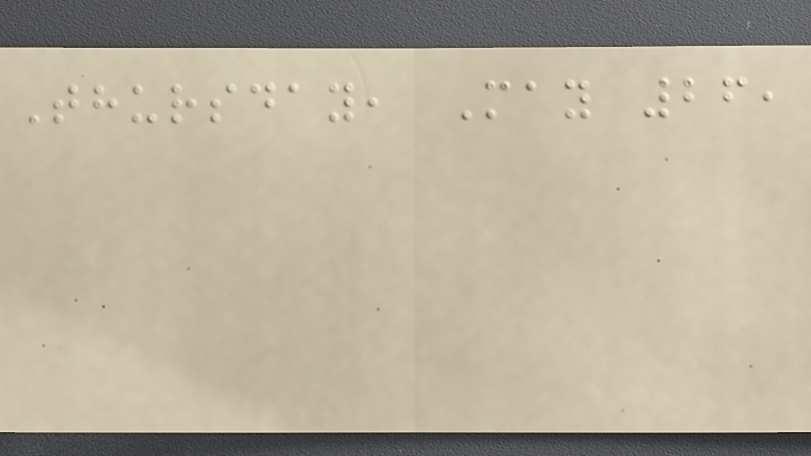Thursday, May 26,
